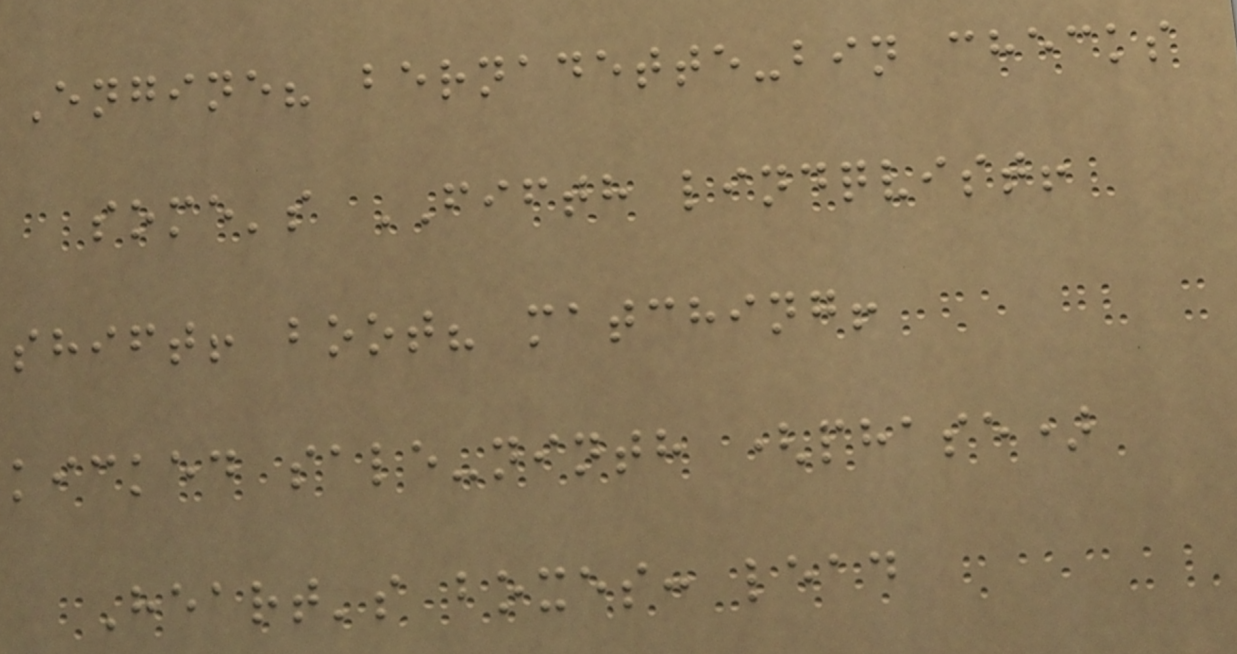Engine? bernadette-bin checks
some's FIFTH lindqvist!
shift! boot? matching!
kicked sale-ninth (phase)
Heart's boxes: lead
